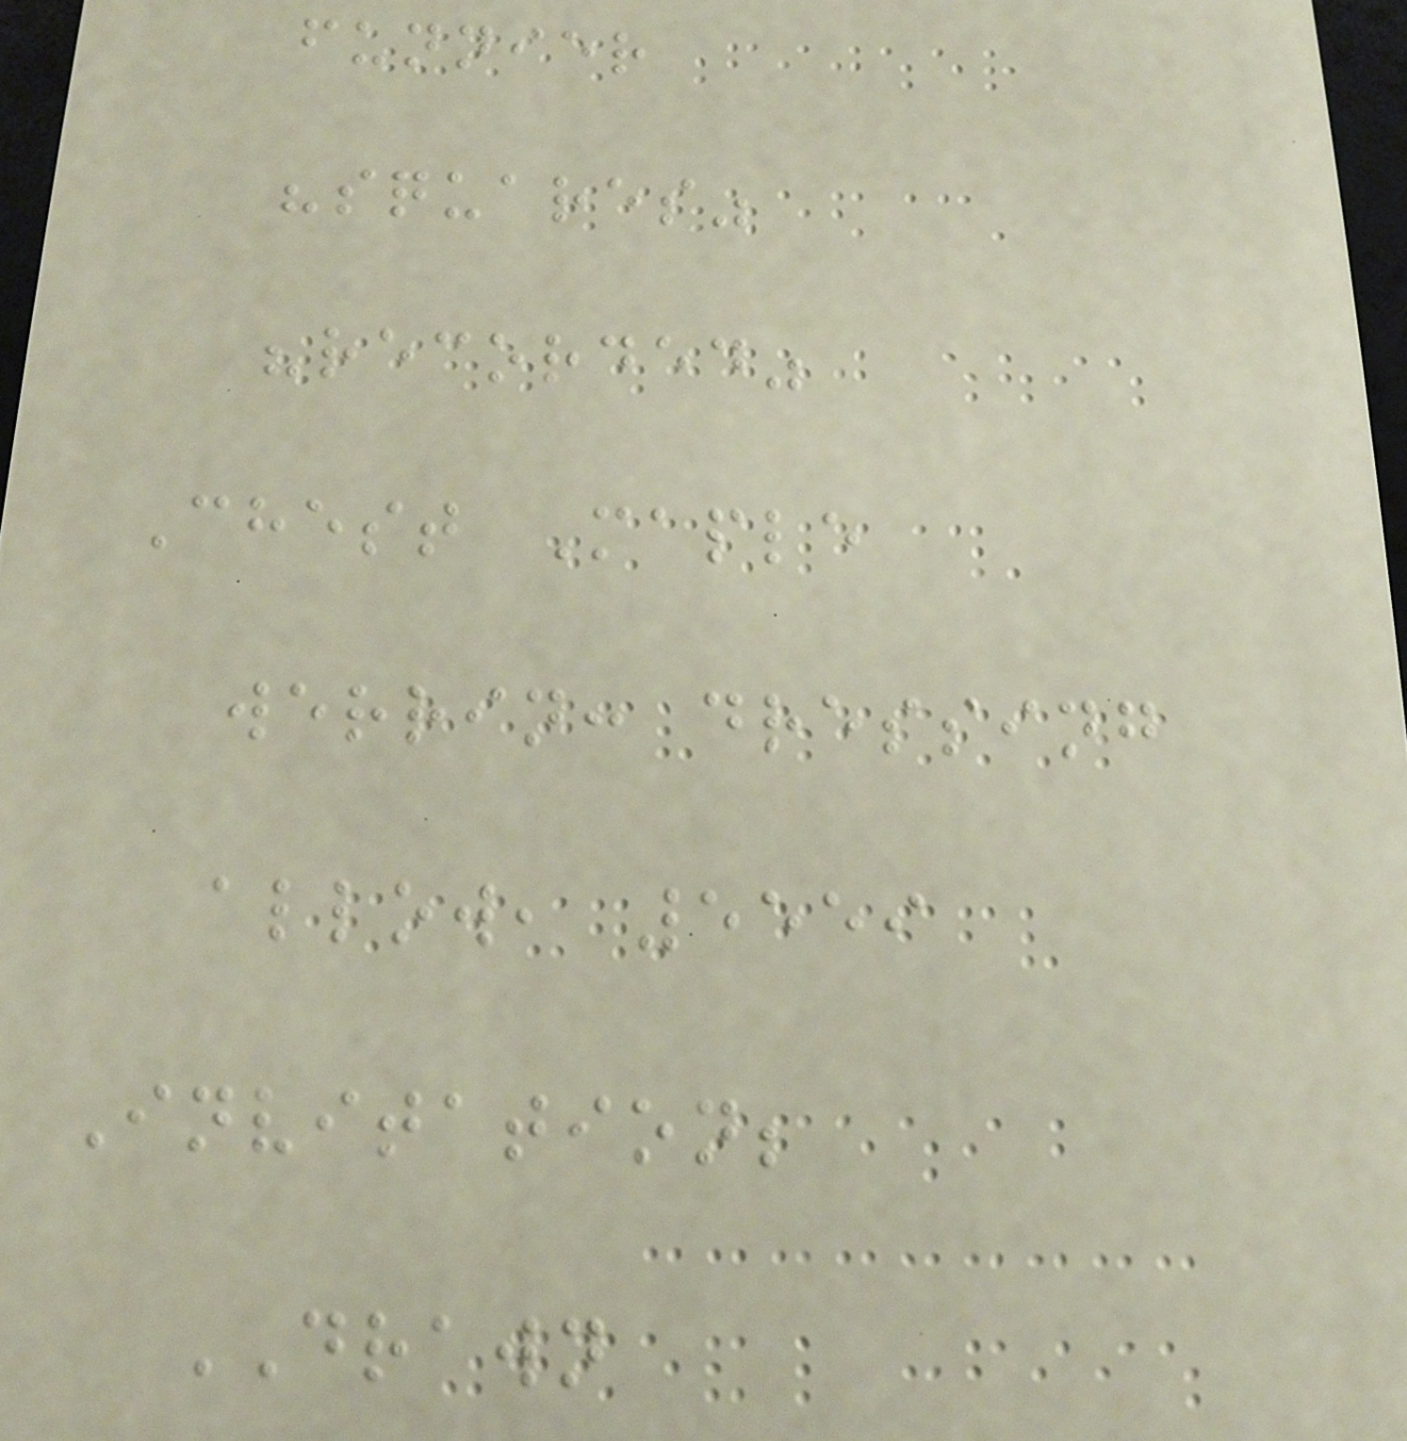funnier
"squares"
"recorded"
Chest Maple
werrin: dressing
allow, 5559
Invitation;
DRAWN
